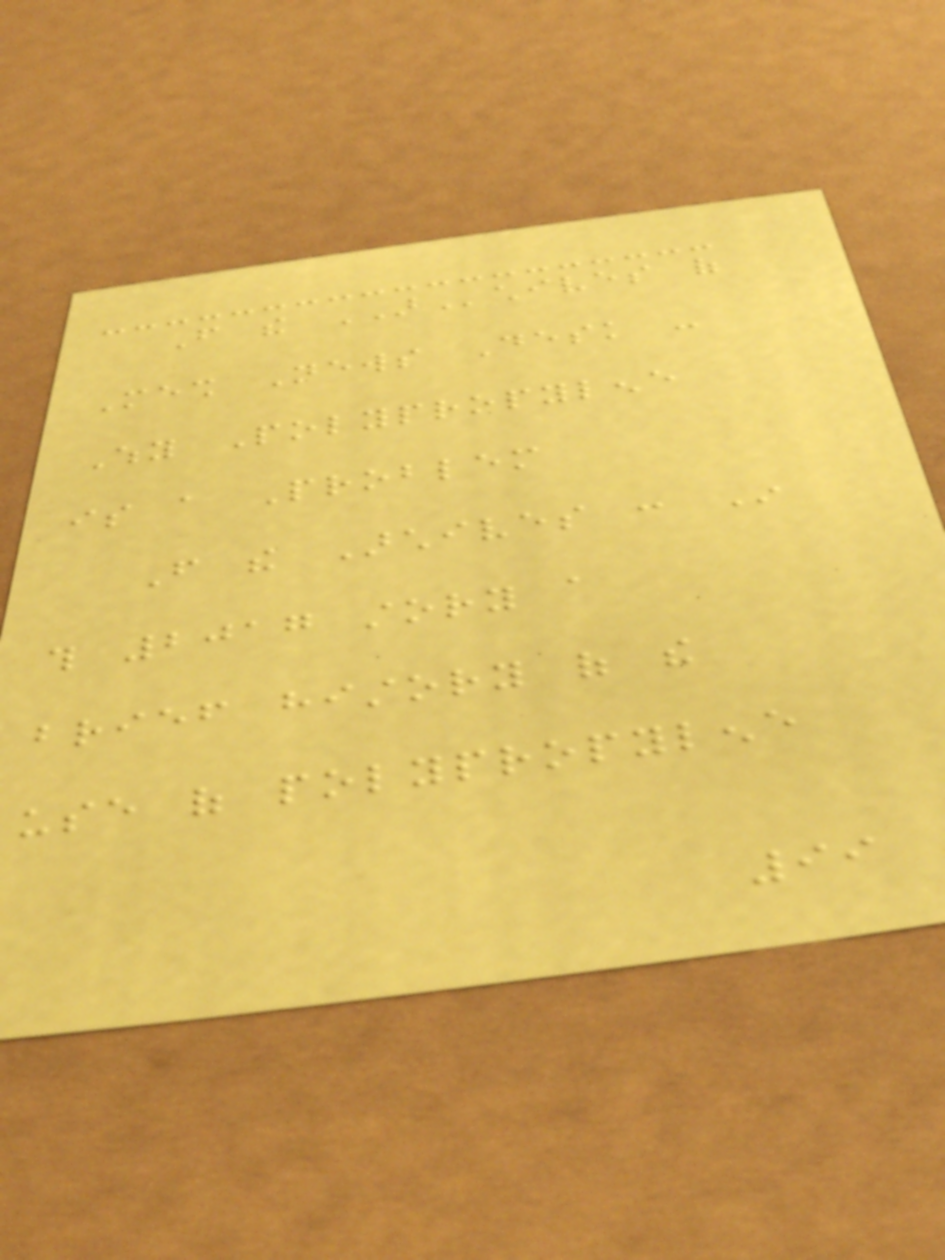From the ARchives of
Mesh News Desk -
Why Polypropylene
is a Problem
From the Archives : In
this 2017 story a
brief history of the
use of polypropylene
99
